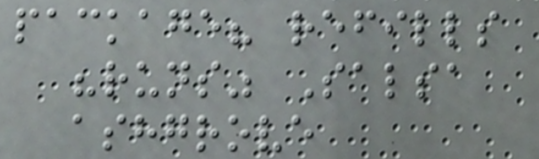package? refills
"runs" Salsa
ashgrove
